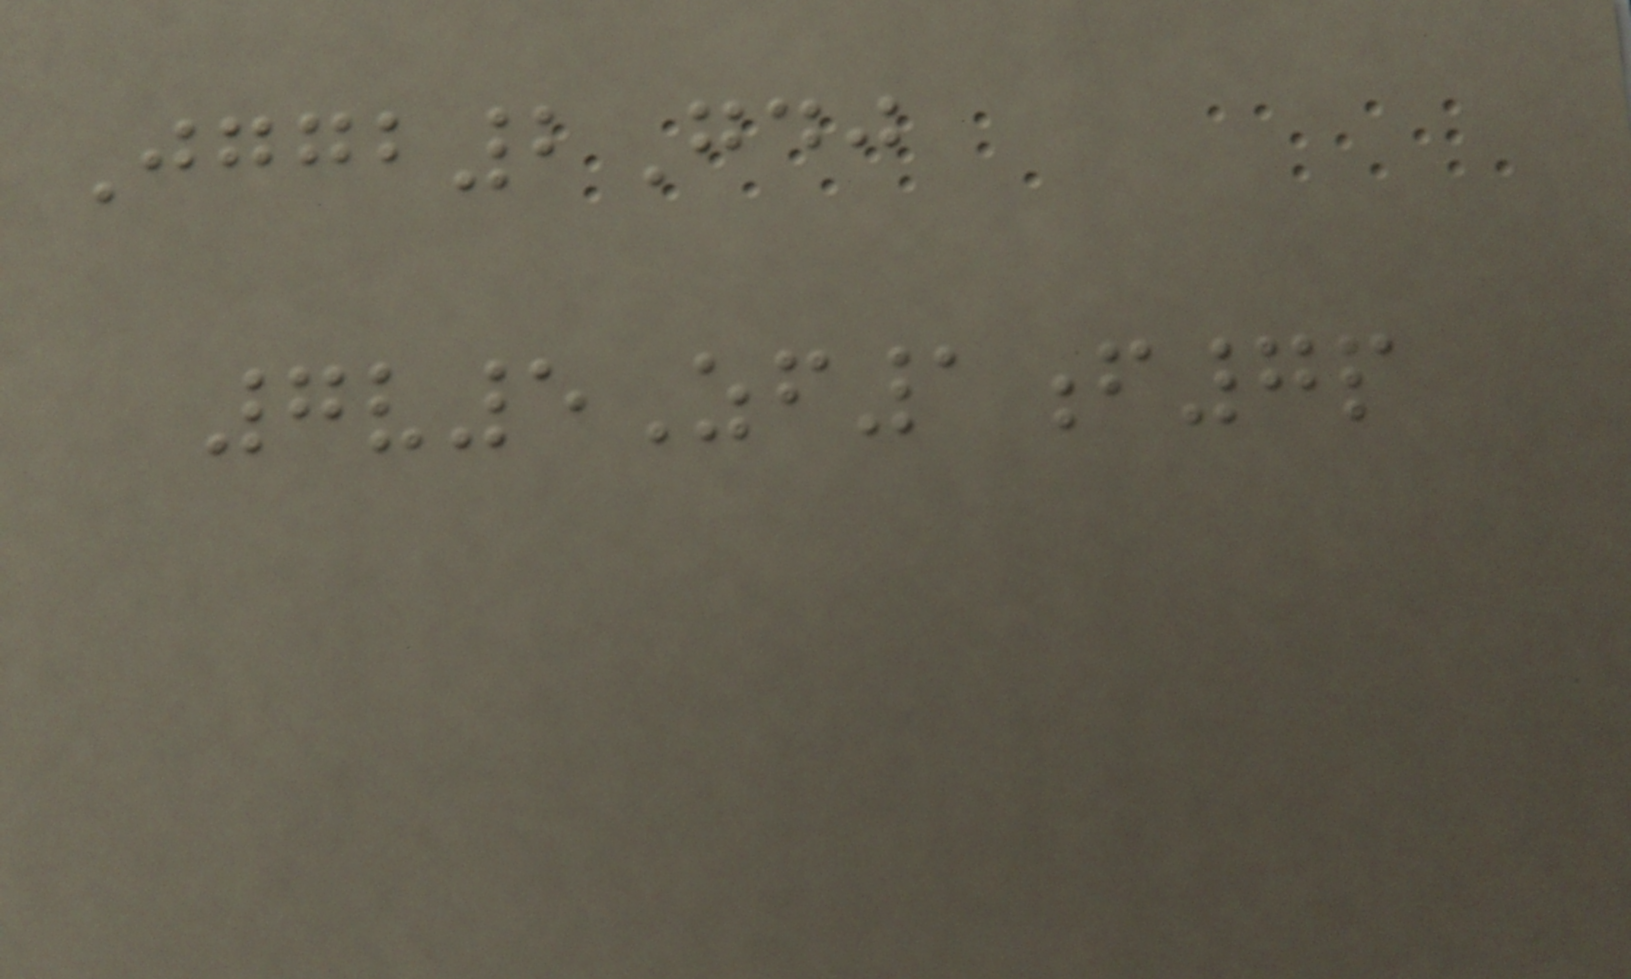Jggb2Gdj
7v5Zf1f7p
